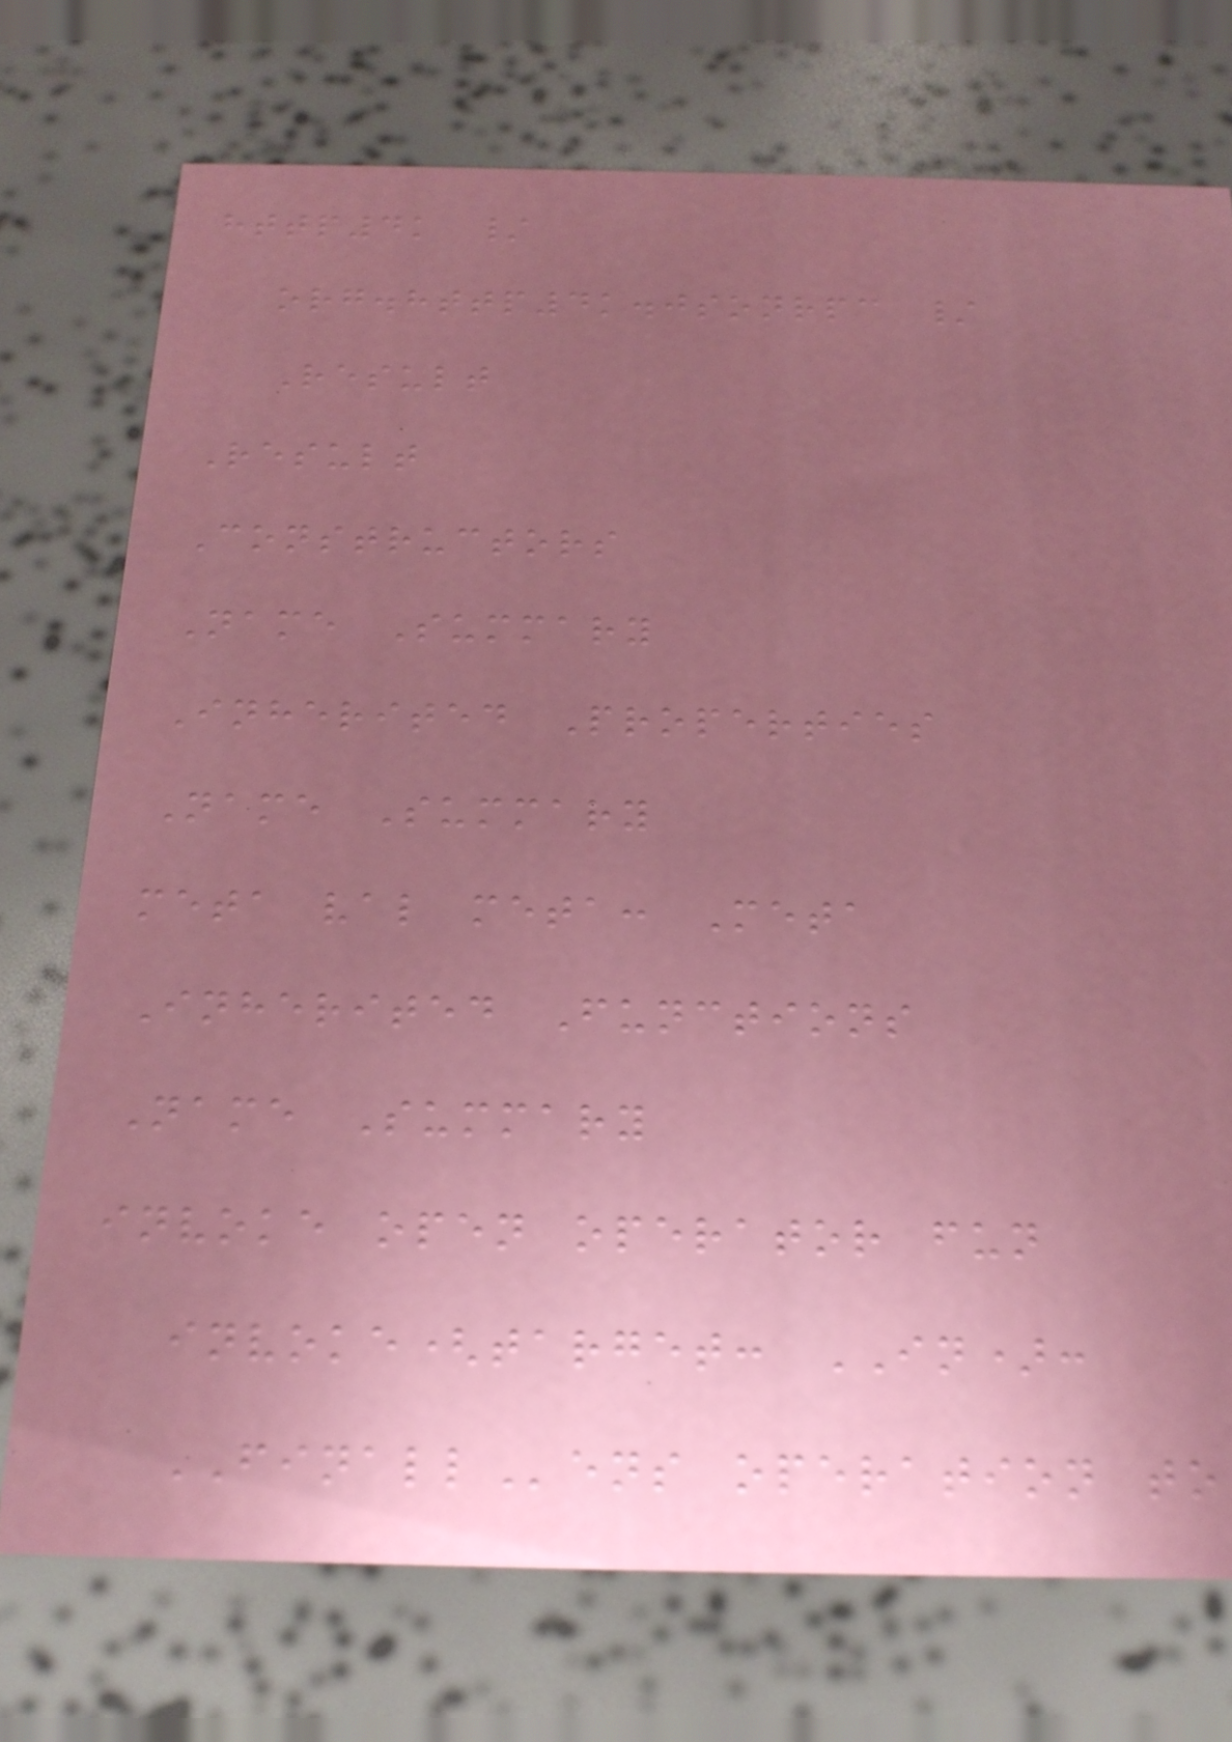http4k /
org.http4k.jsonrpc /
Result
Result
Constructors
Name Summary
Inherited Properties
Name Summary
meta val meta: Meta
Inherited Functions
Name Summary
invoke open operator fun
invoke(target: IN):
FINALLens operation to
